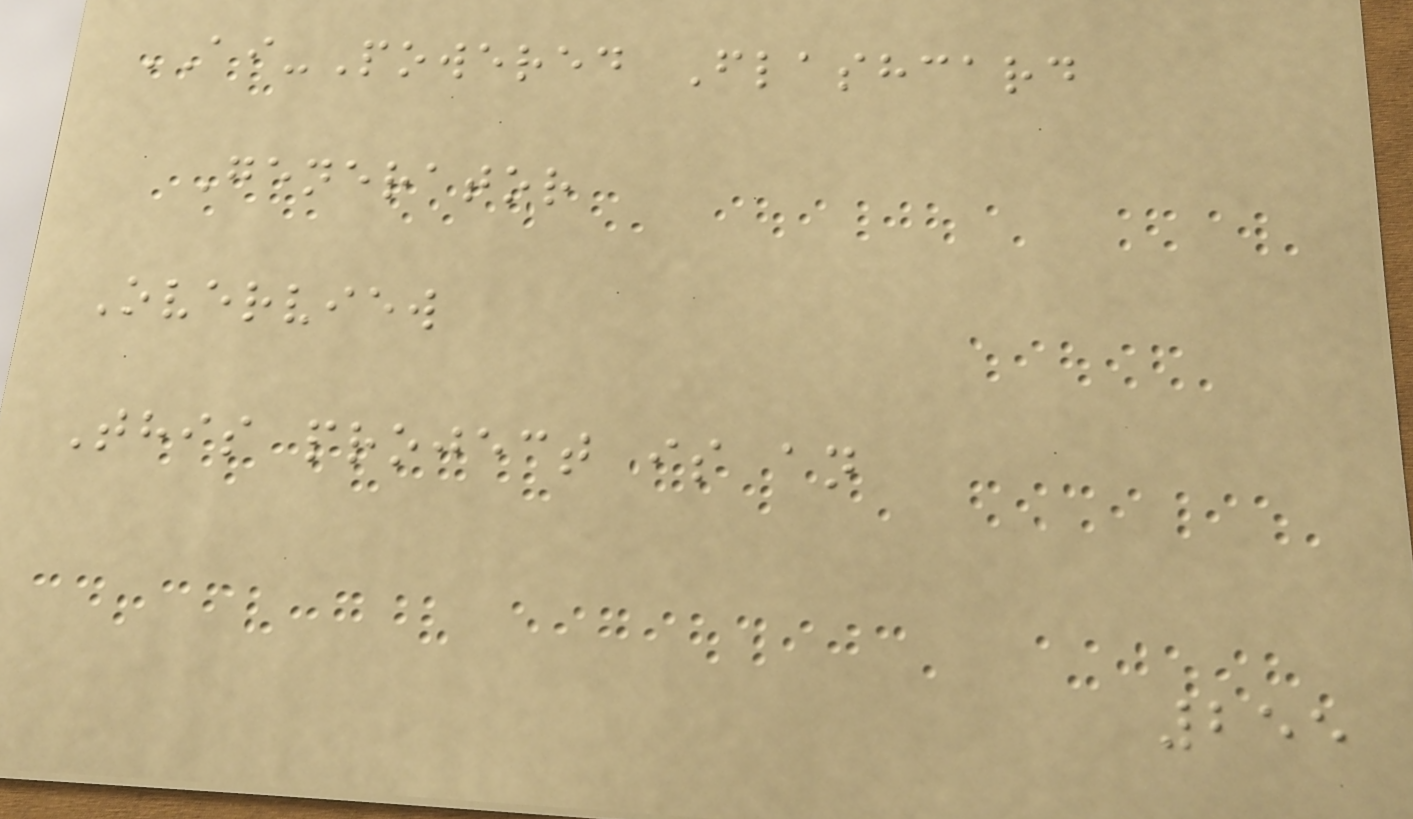AI-Powered Flashcard
Generator
Overview
This project is an
255
